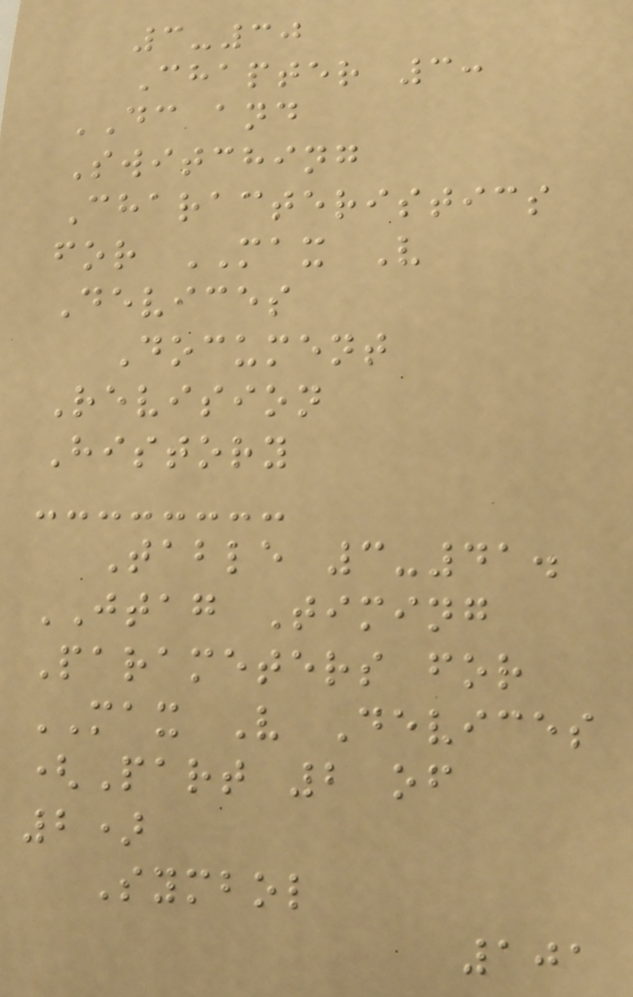3-30
Chapter 3:
DC and
Switching
Characteristics
for MAX V
Devices
Document
Revision
History
Table 3-41.
JTAG Timing
Parameters for
MAX V Devices
(Part 2 of
2)
Symbol
101
